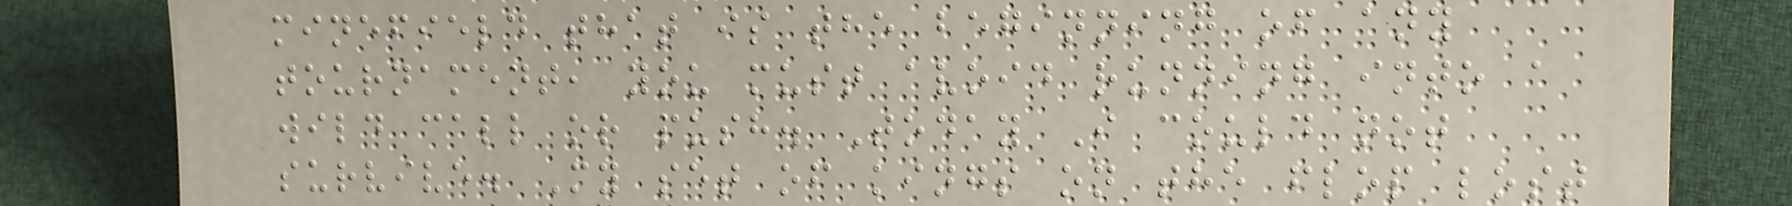minefield that is the beginning of any
tournament, you must avoid running into a
wild call or push. Today I could not
survive. My set of kings on the flop lost
